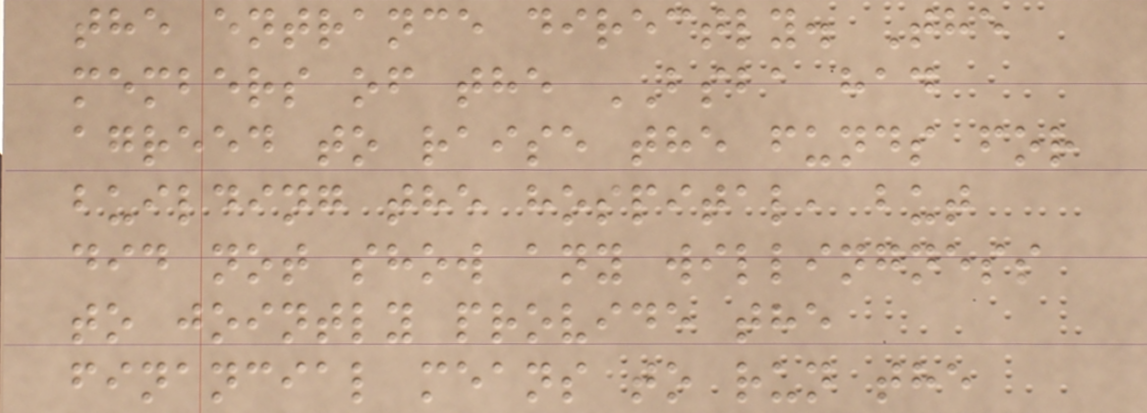the entrance directly. The
members of the BSBA had
agreed to raise the funds for
building the hospital, but
did not show any willingness
to jointly provide the
financial means to run the
